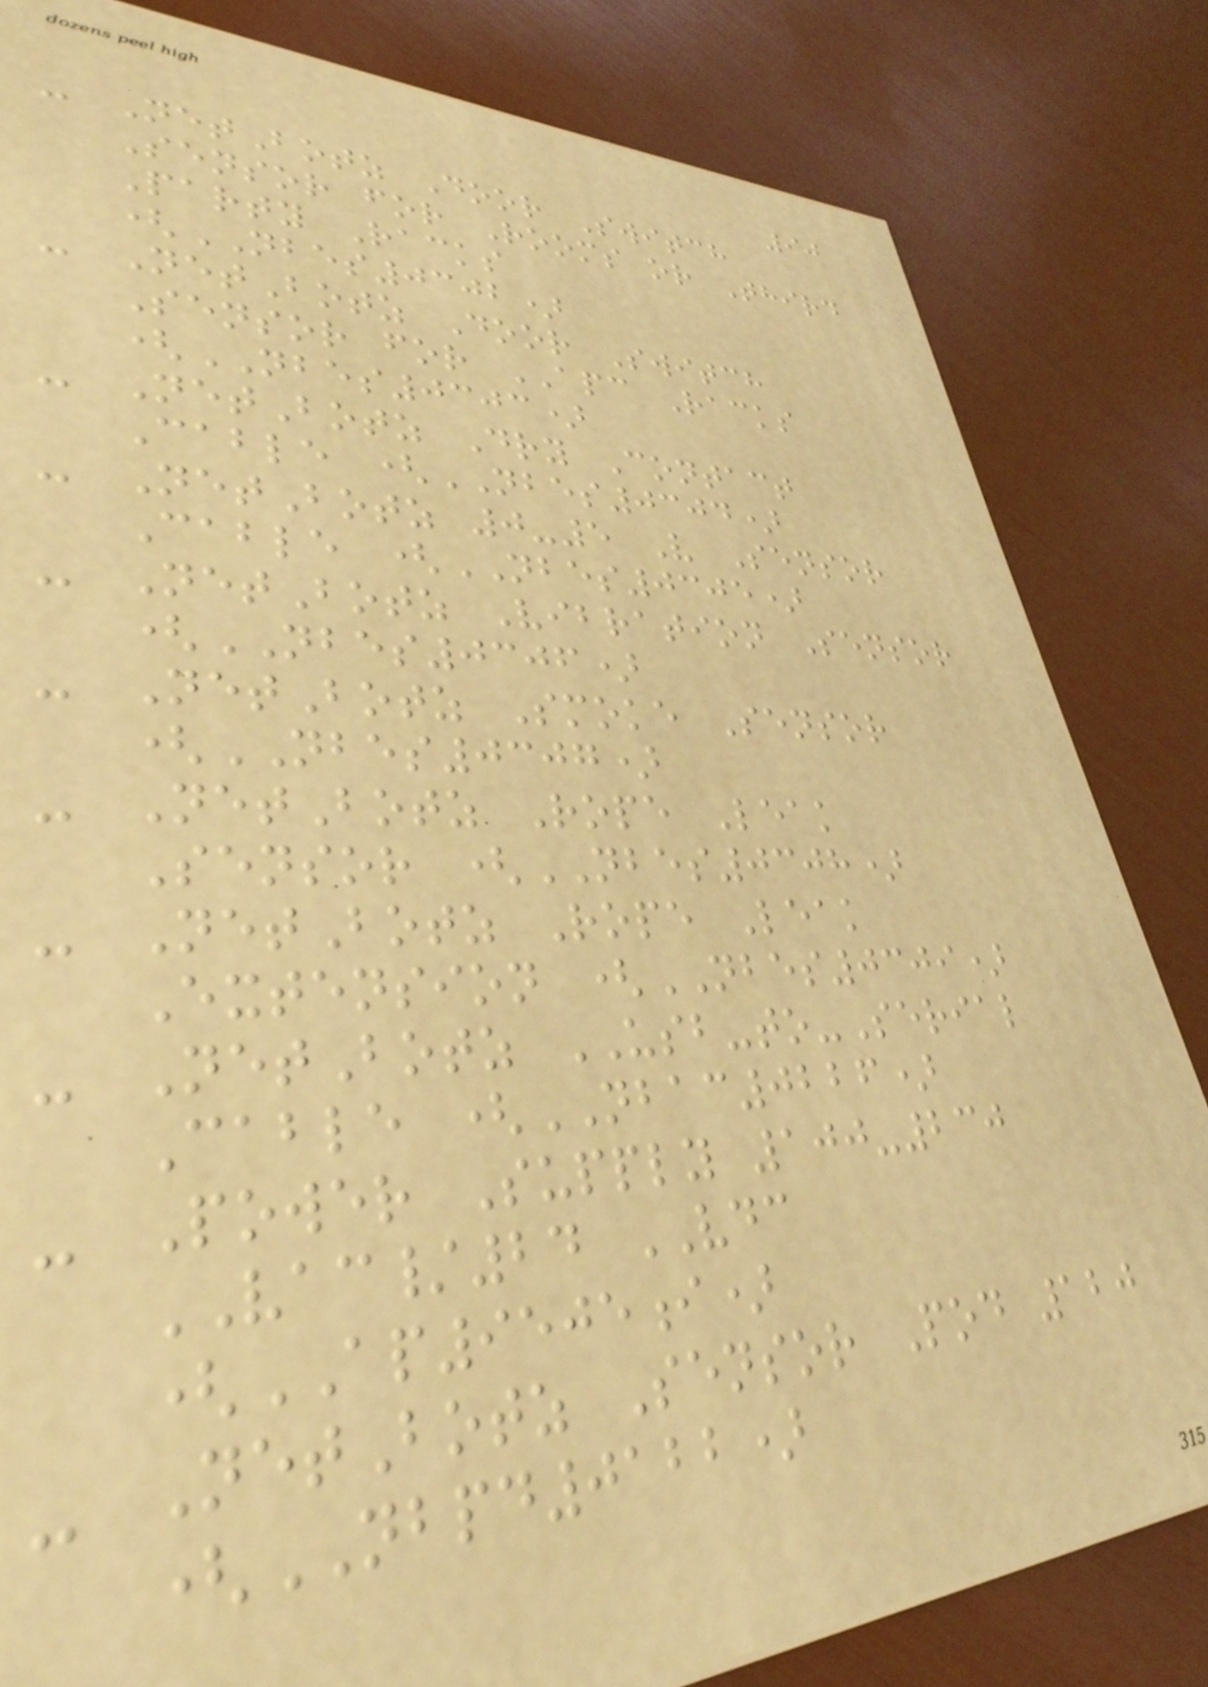90
- NetBotz Door Switch
Sensor for Rooms or Third
Party Racks
(NBES0302)
- NetBotz Door Switch
Sensor for APC Racks
(NBES0303)
- NetBotz Dry Contact
Cable (NBES0304)
- NetBotz 0-5 V Sensor
Cable (NBES0305)
- NetBotz Vibration Sensor
(NBES0306)
- NetBotz Smoke Sensor
(NBES0307)
- NetBotz Rope Leak
Sensor (NBES0308)
- NetBotz Rope Leak
Extension (NBES0309)
- NetBotz USB-to-Serial
Cable (NBAC0226)
- Power Supply 100-230
VAC/24 VDC
(AP9505i)
- NetBotz Sensor Pod 120
(NBPD0122)
